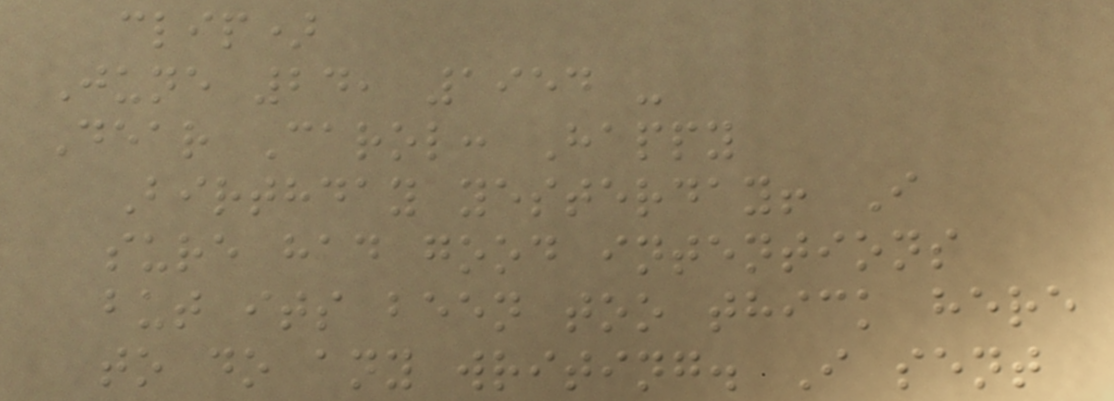clip)
June 24, 1954 -
Dear Carol: Happy
Birthday yesterday! I
sure had good intentions
but its been too thick here
to do any writing. I sent
